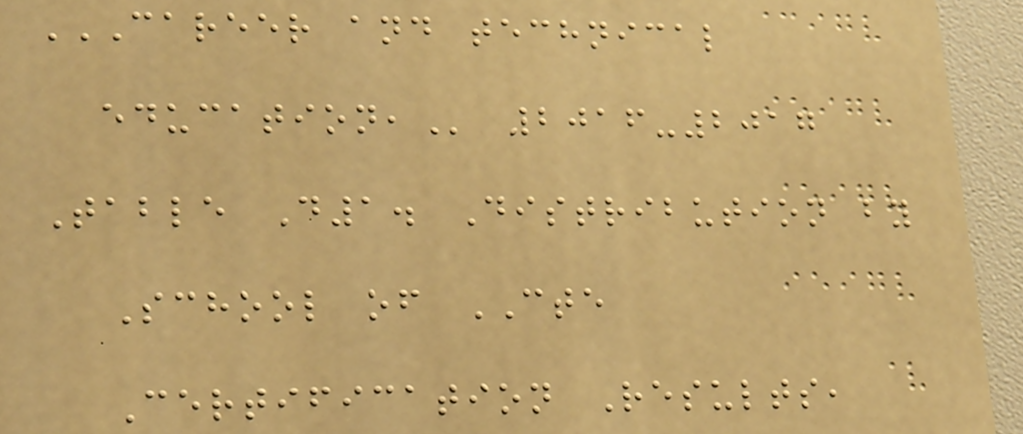CAREER AND TECHNICAL
EDUCATION, 2016-2017
Table D1. Distribution by
School of CTE
Certification Results,
